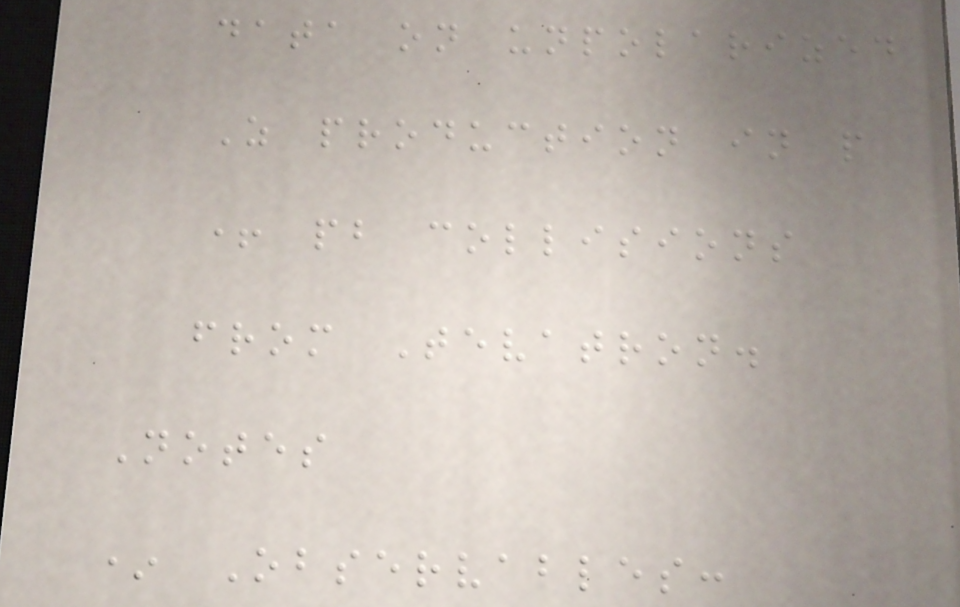data on unpolarized
Z production in p
+ pb collisions
from Tevatron.
Notes
* Observables:
